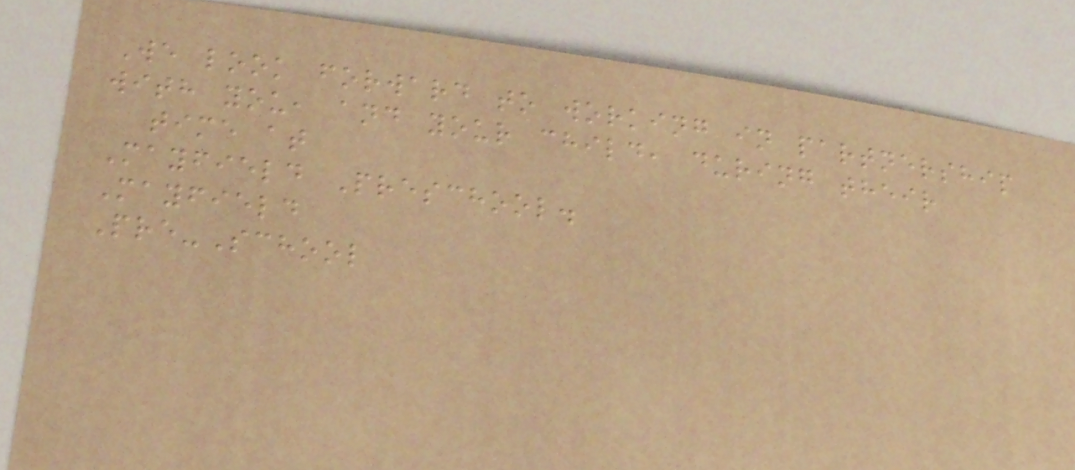We look forward to working in partnership
with you, and your child, during their
time at
Mayfield Preschool.
Mayfield
Pre-School
